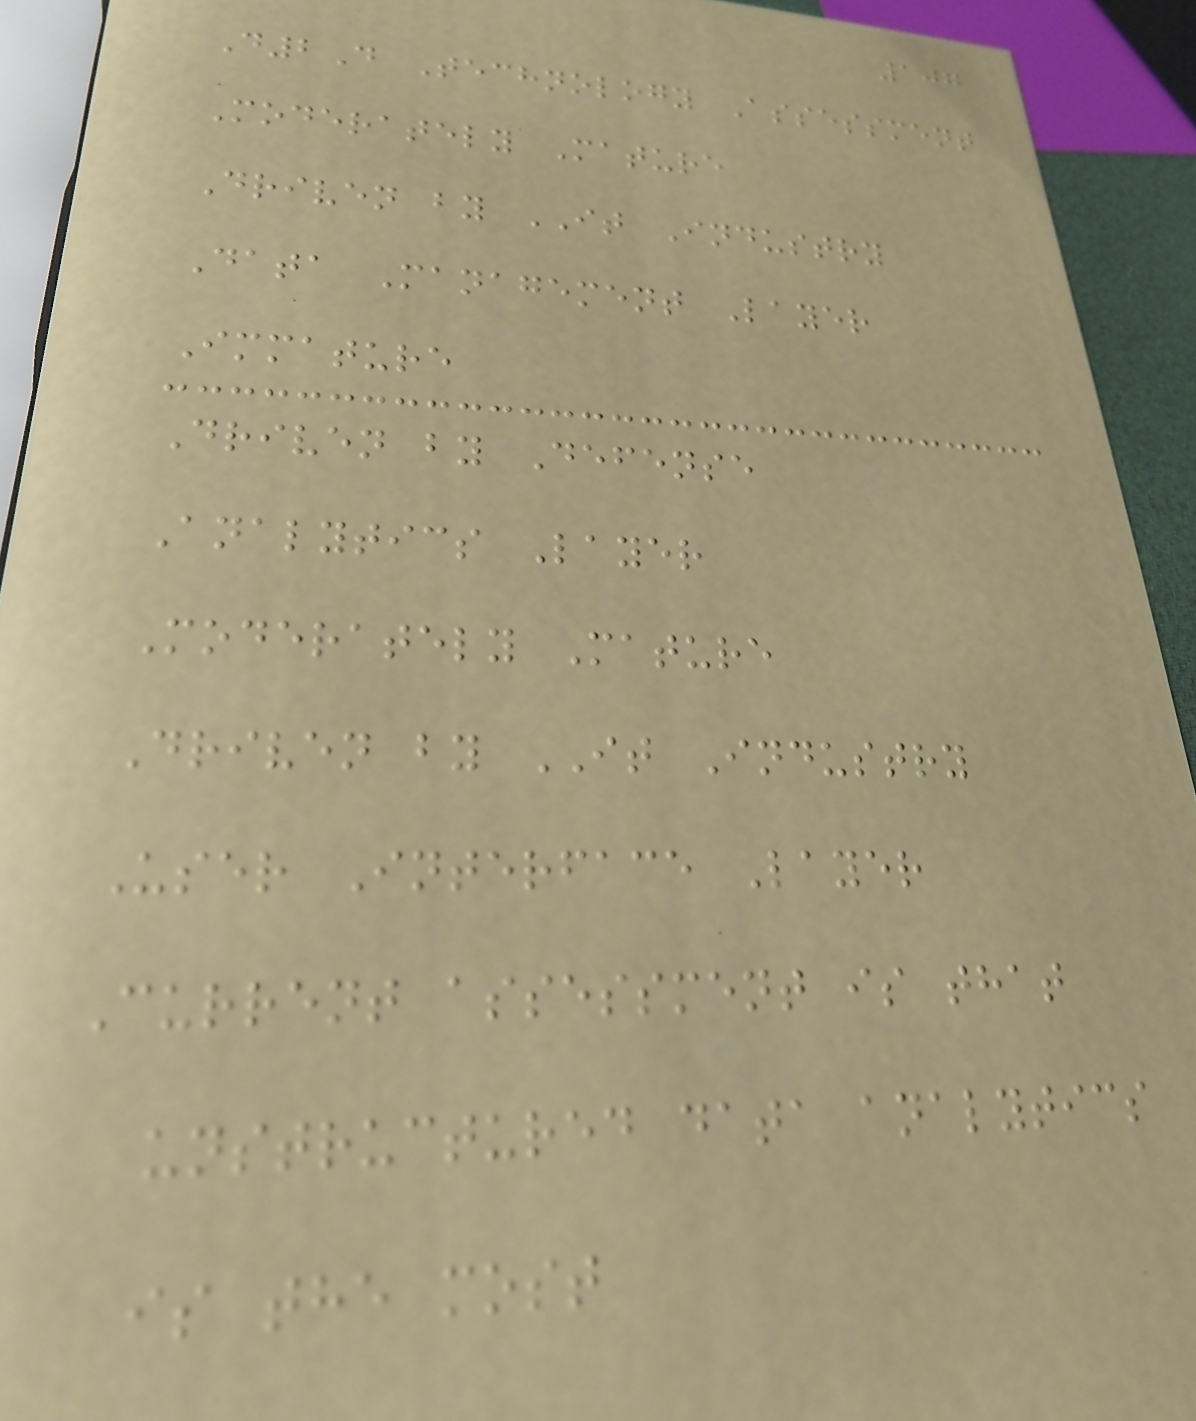107
D2D Technology Assessment
Moderately Mature
Driven by IT Industry
Data Management Layer
Immature
Driven by Defense
Analytics Layer
Moderately Mature
Driven by IT Industry
User Interface Layer
Current assessment is that
unstructured data analytics
is the most
